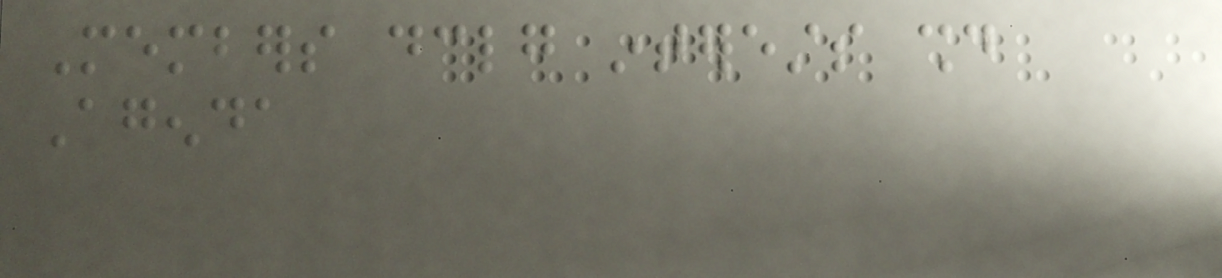Members declaring interests should
Agenda
